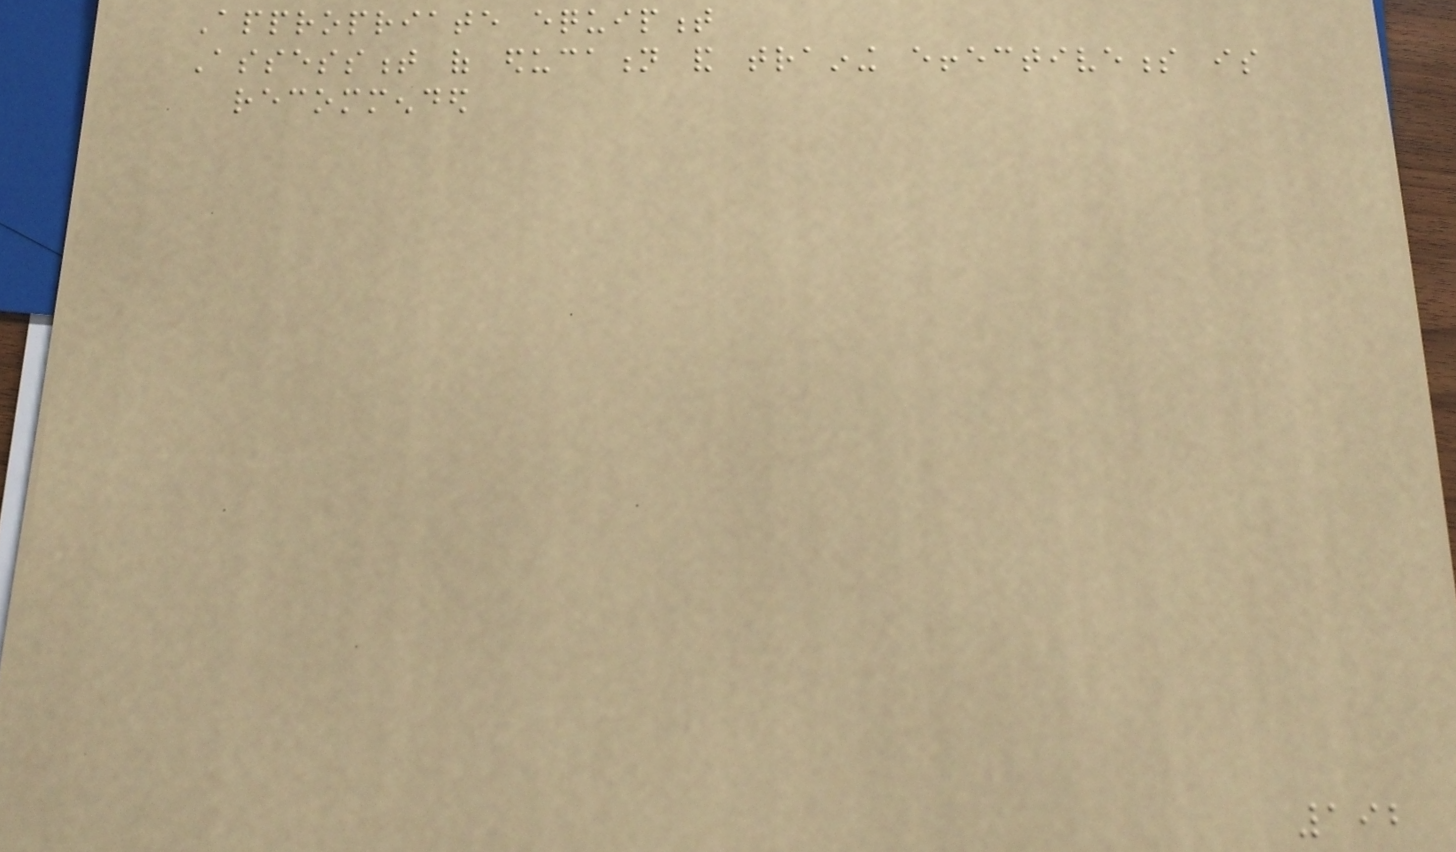Appropriate equipment
Assessment of education and training effectiveness is
recommended
192
